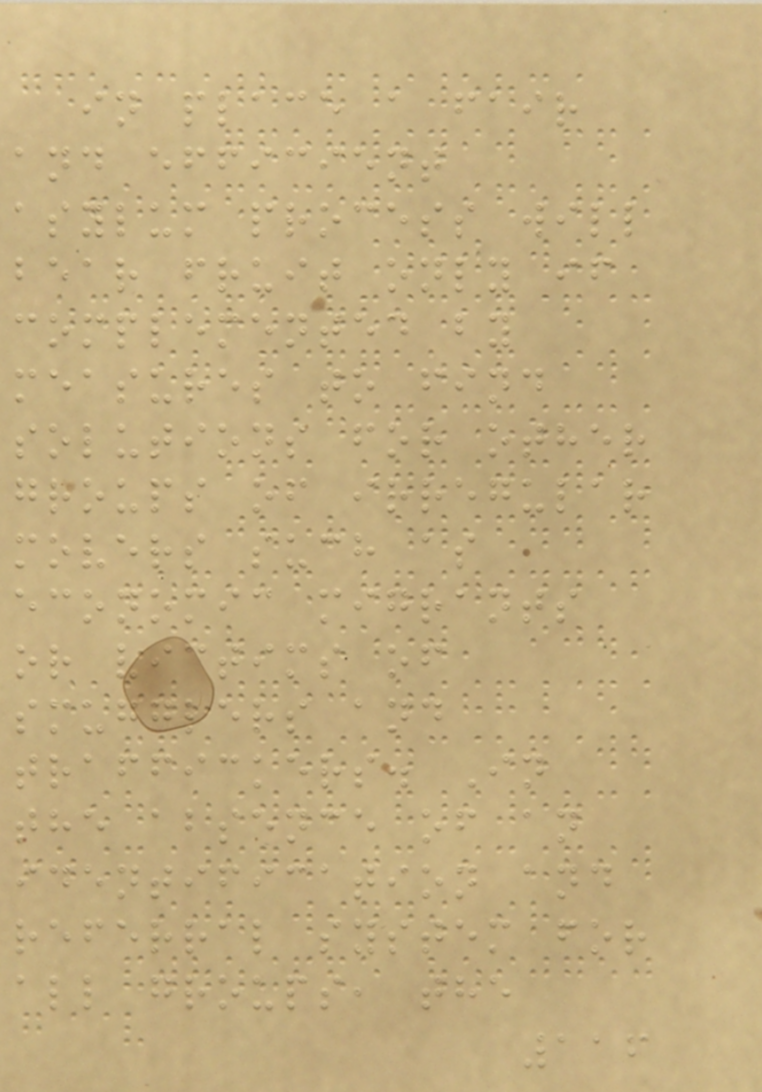in place a fair
and efficient
asylum process will
bear fruit only if
complemented by
measures to find
solutions for other
groups of irregular
movers such as
economic migrants
or victims of
smugglers and
traffickers. In
the absence of an
identification and
referral system for
all groups, the
116
